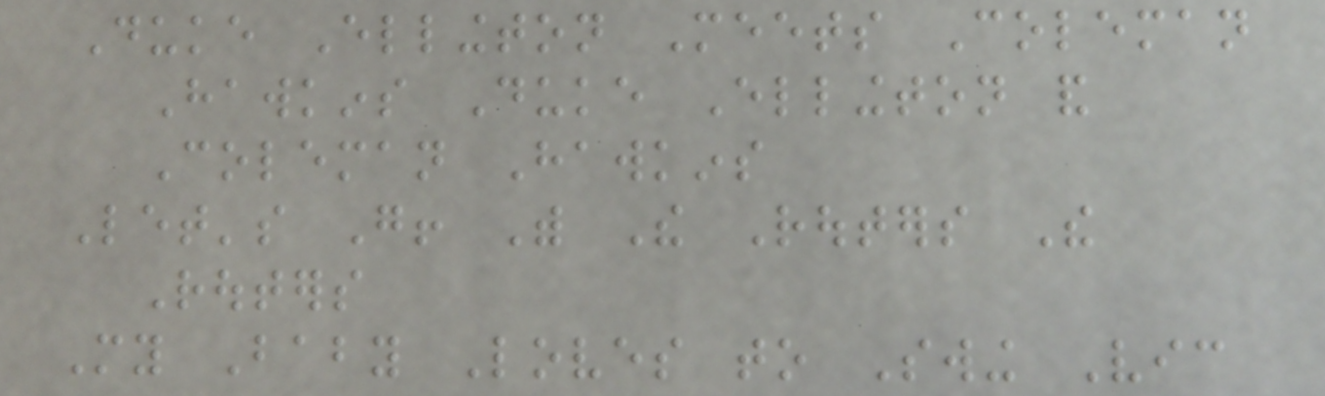Duke Ellington Meets Coleman
Hawkins Duke Ellington and
Coleman Hawkins
Let's Go! With The Routers The
Routers
My Baby Loves to Swing Vic
